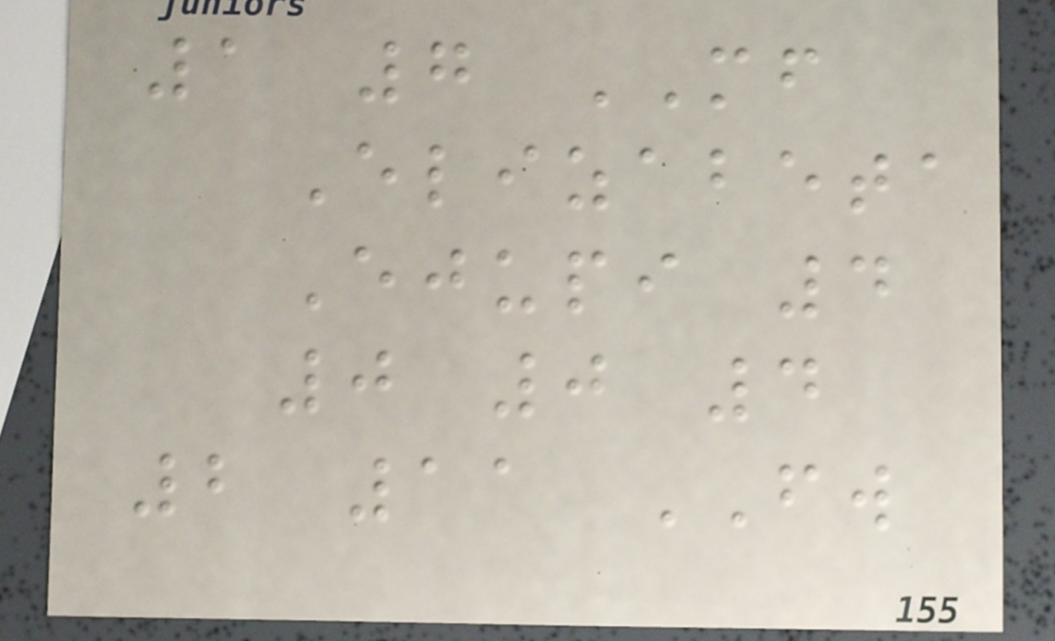1 7 MF
Elizabeta
Ejupi 4
0 0 4
2 11 FW
